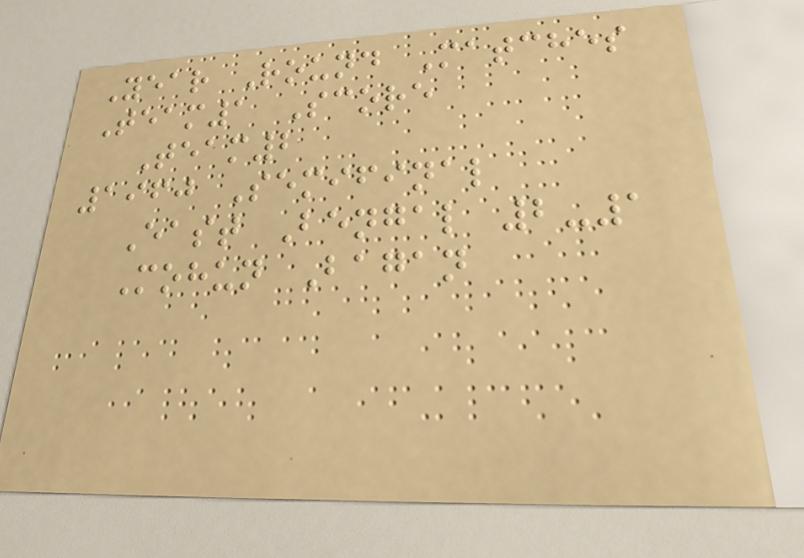Year Round Matches
Team1 Score
Team2
1960 Semifinal
East Bengal 2-1
Mohun Bagan
